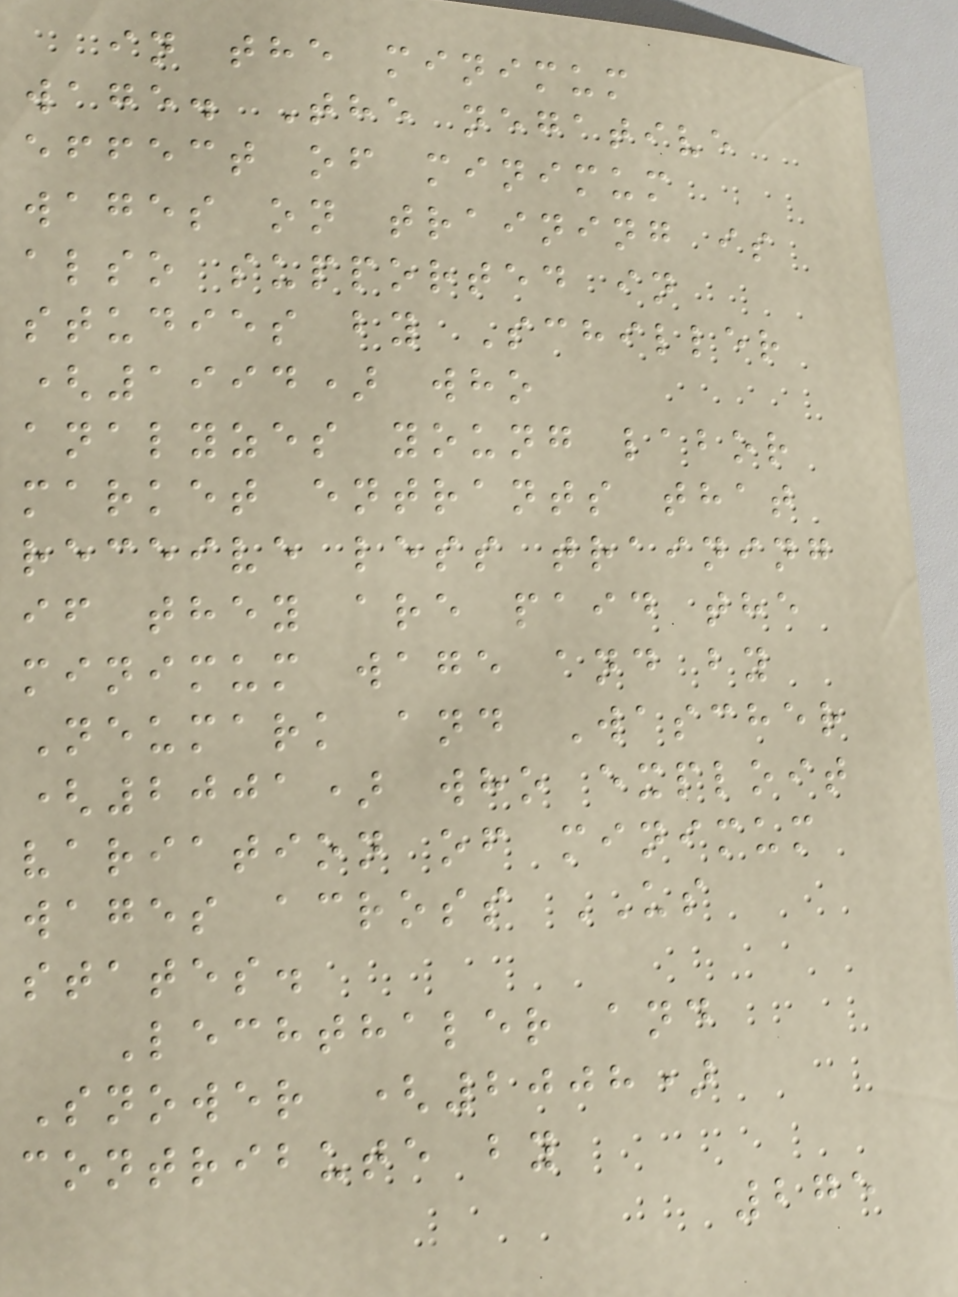in the minimum
wage. The negative
effect of minimum
wages on training is
also supported in
studies by Schiller
(1994) who
analyzes young labor
market entrants that
receive less training
if they are paid the
minimum wage and by
Neumark and Wascher
(2001) who exploit
variation of minimum
wages across US
states.
Lechthaler and
Snower (2008)
contribute by
275
